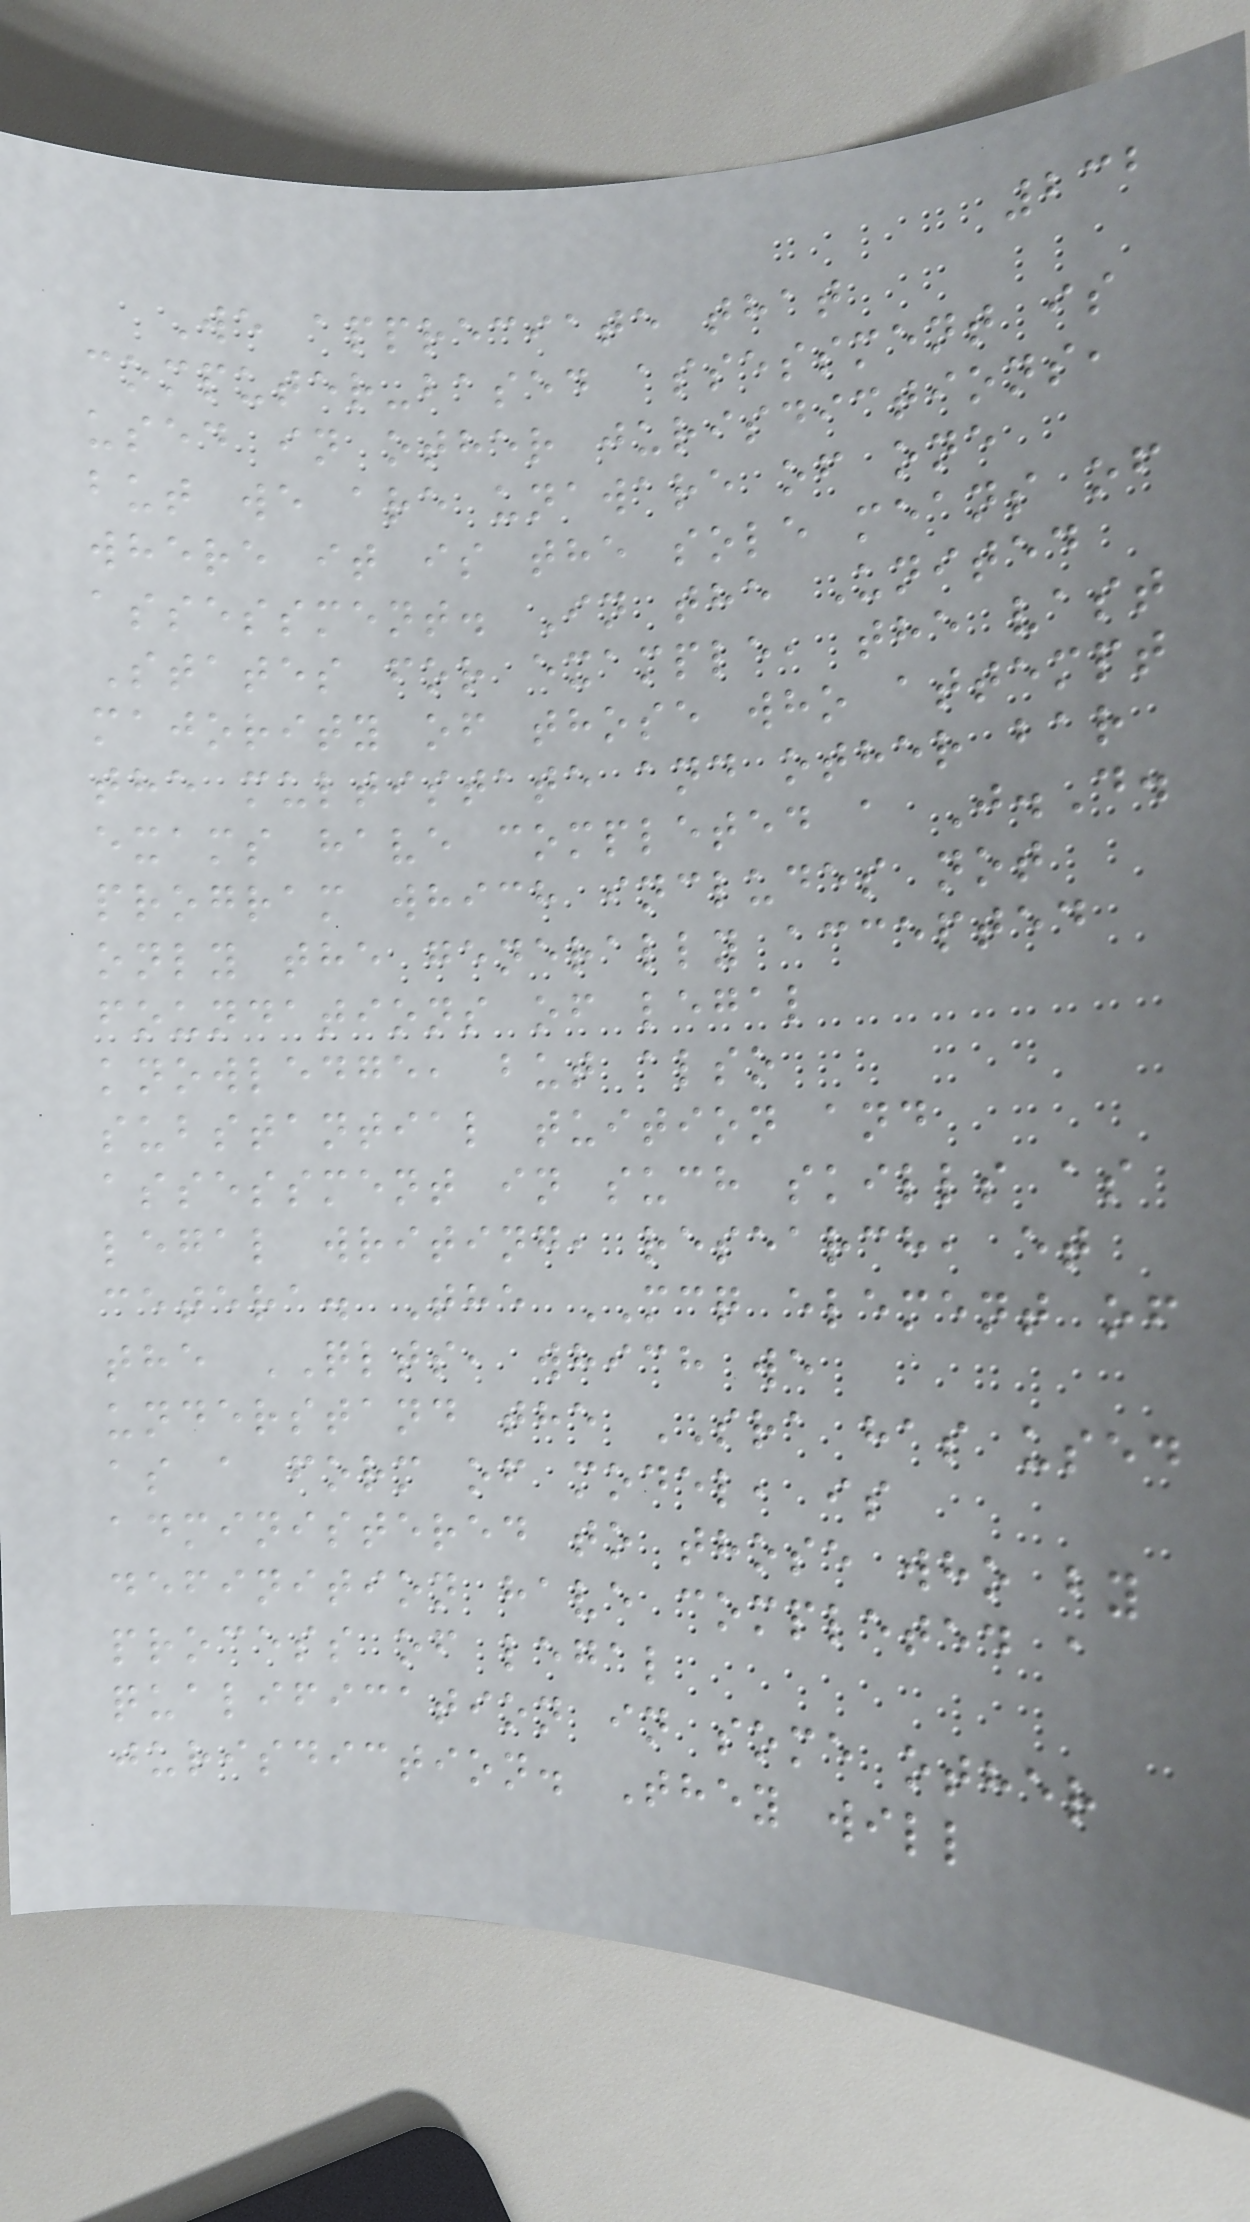232
We appreciate that
computer-based assessment is
used in other jurisdictions,
but we are unaware of one
where it is the sole means of
assessment. In the United
States for example, the vast
majority of those who attempt
the multistate and other bar
exams have completed a J.D.
program which includes not
only the generally accepted
foundations of legal
knowledge, but also
substantial tuition and
assessment in such skills as
legal writing, research, et
cetera. The MCQ element of
the QLTS, which we
understand the SRA has used
as a form of model, is
administered to those who by
definition have completed a
process of legal
qualification in some other
jurisdiction. They will
